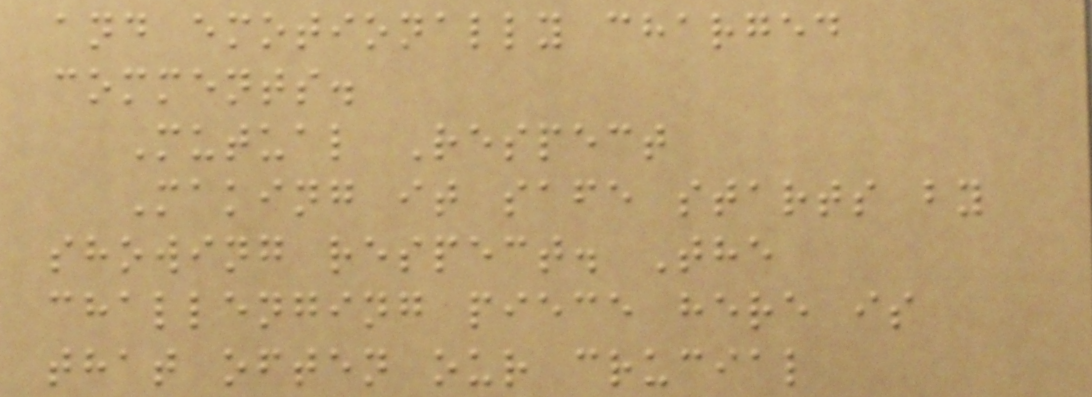and emotionally charged
comments.
Mutual Respect
Making it safe starts by
showing respect. The
challenging piece here is
that often our crucial
